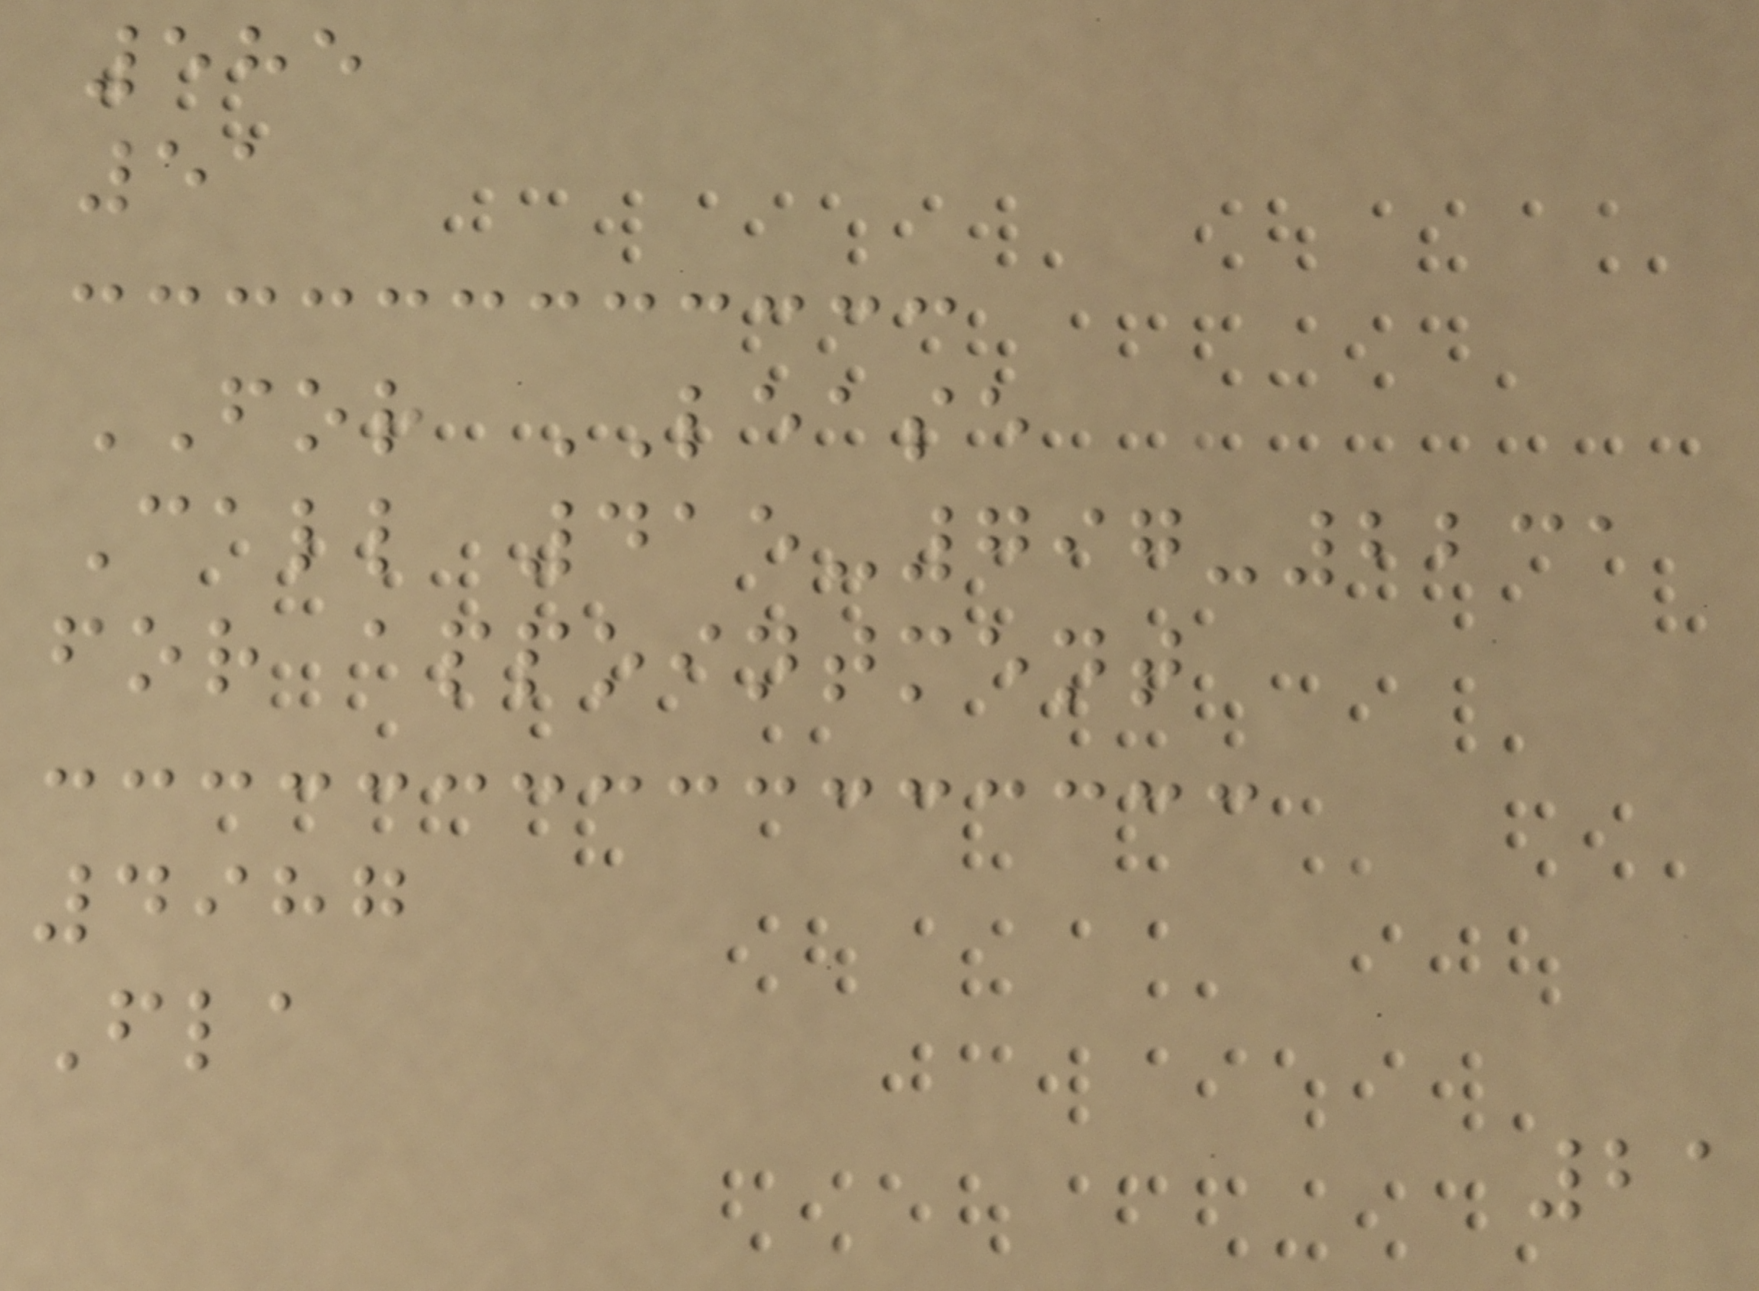585
51
FOR LEASE
Call 415-797-2231
for appointment
4987
Fla
21
